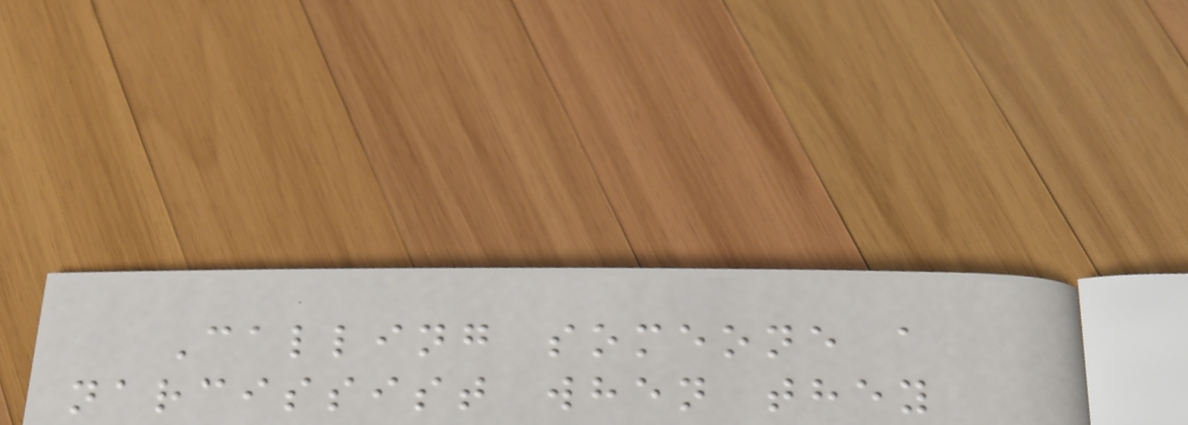Calling someone a
narcissist when they
